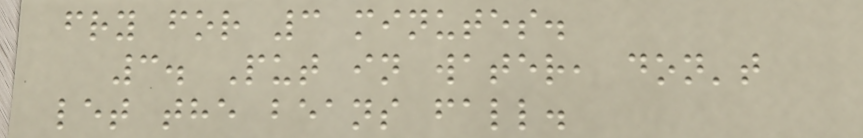fry for 3 minutes.
3. Put in water, don't
let the beans fall.
